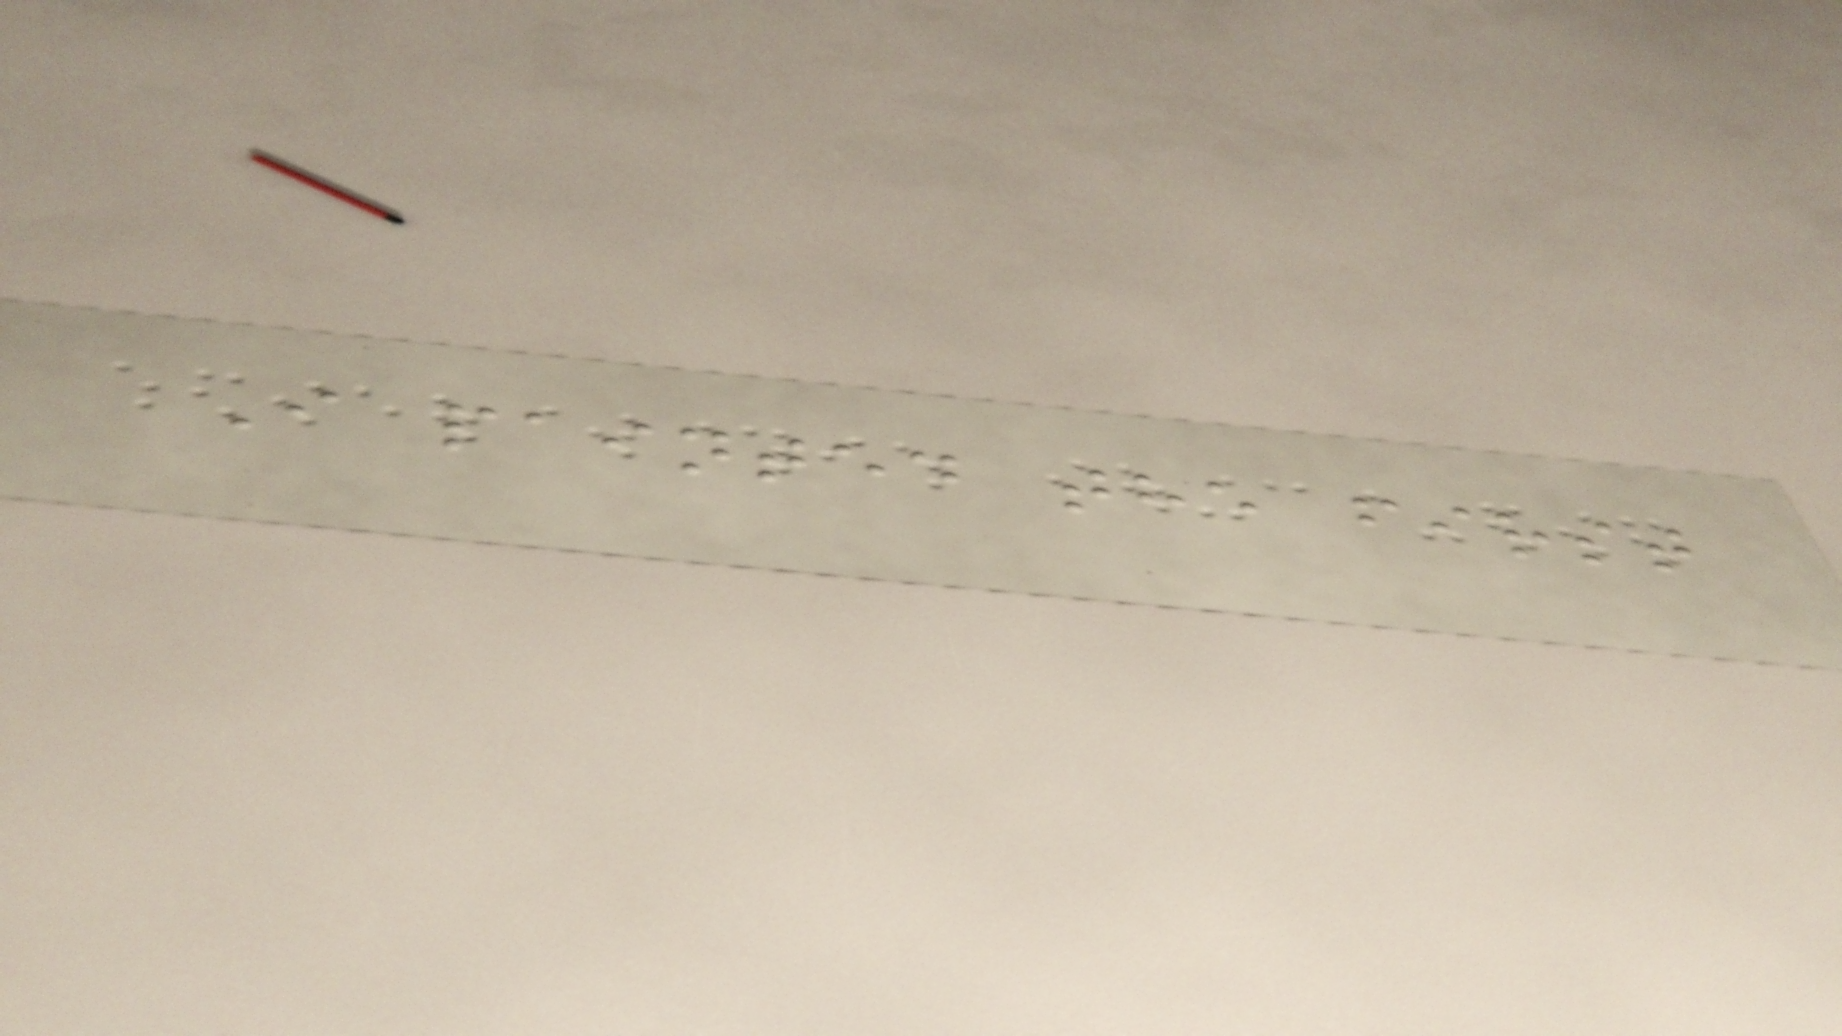I painted the first
